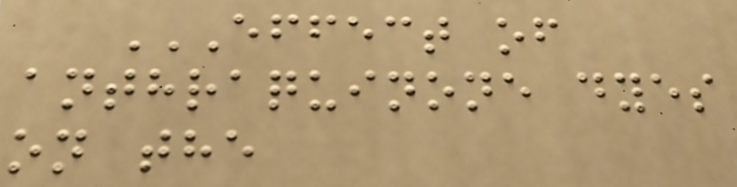EFFECT OF
ANTHRAQUINONE DYES
ON THE
